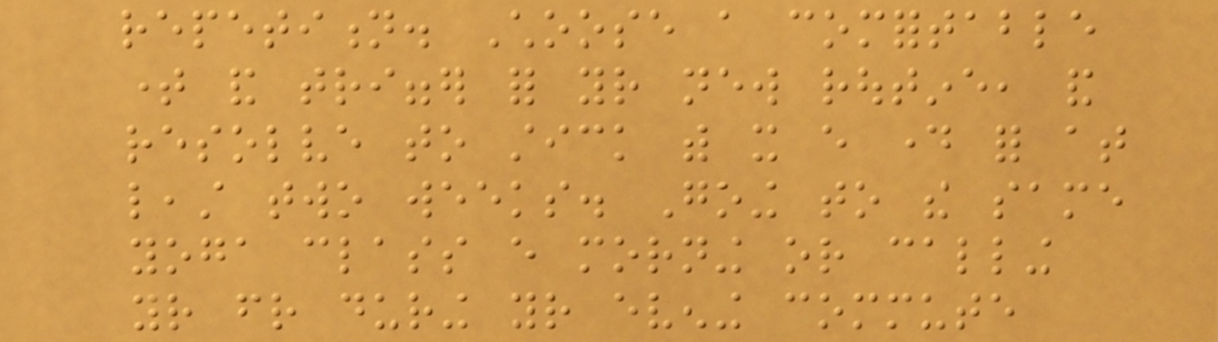repetition. Choose a comfortable
time and trigger for your new routine, and
resolve to stick with it every day for at
least two weeks. Going to the same
yoga class every morning or calling
your friend during your evening commute
